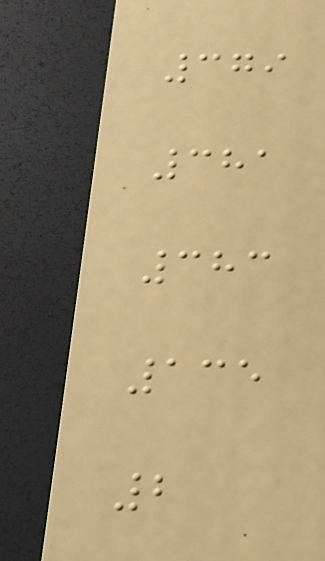379
381
383
135
2
